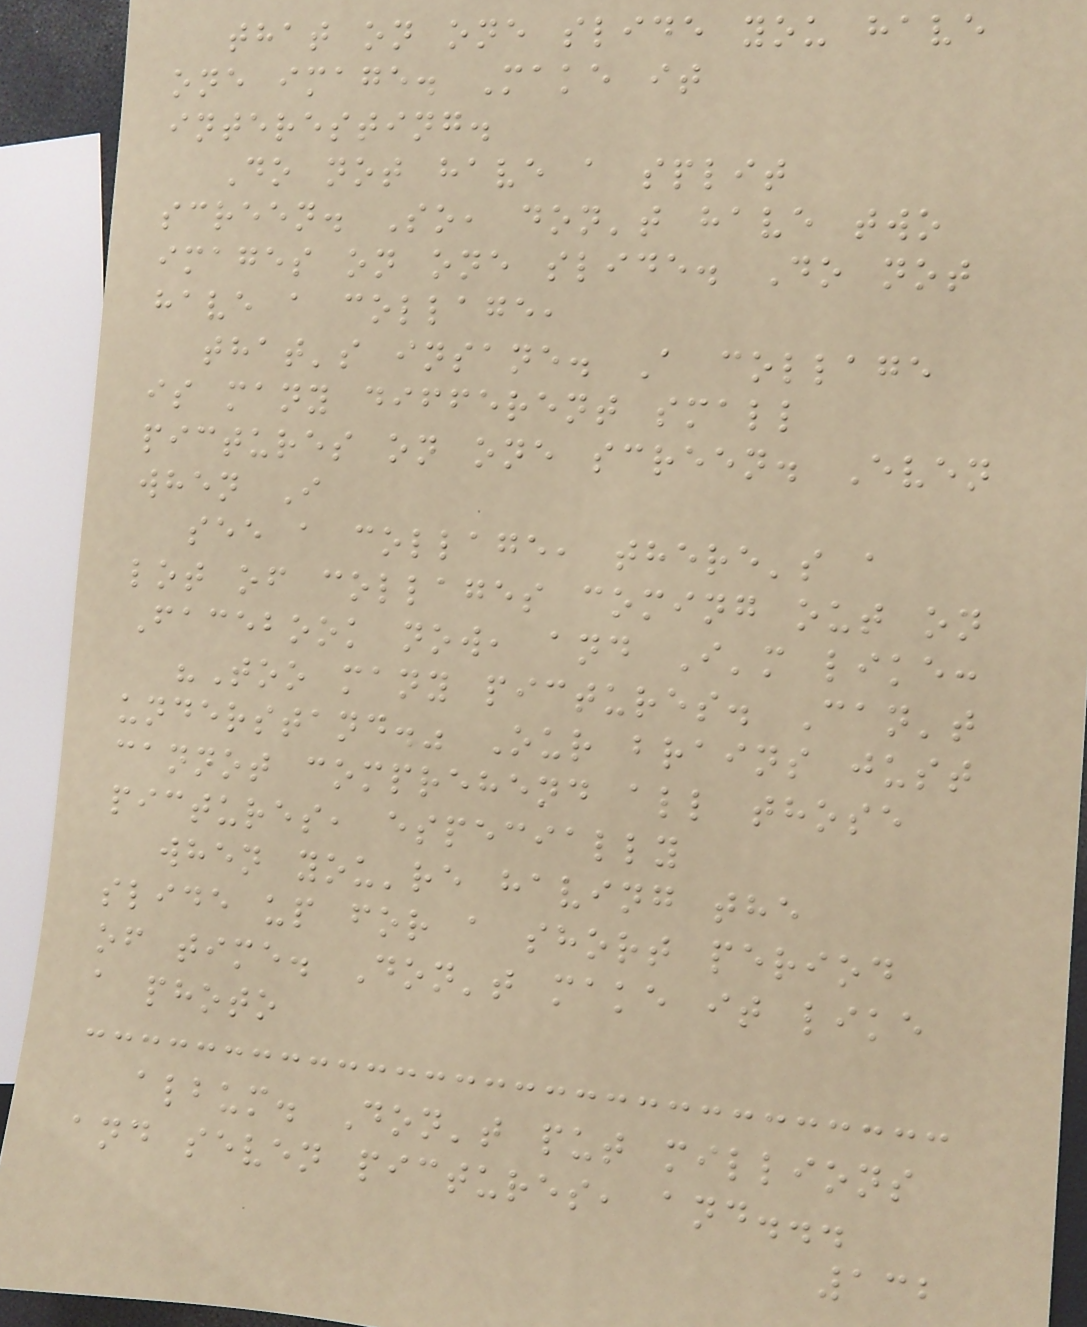that on one slide you have
one image. Make it
interesting.
Do not have a split
screen. So, don't have two
images on one slide. Do not
have a collage,
that's insane. A collage
is many different small
pictures on one screen. Even
when I
see a collage, there's a
lot of collages coming out on
Facebook now, and I'm like:
"Too many pictures. Can't
understand." Our brains just
cannot comprehend all those
pictures, especially
when you're having the
slide up for a short period
of time. Don't make it like
a photo
album. Don't put millions
and seven pictures, and...
132
